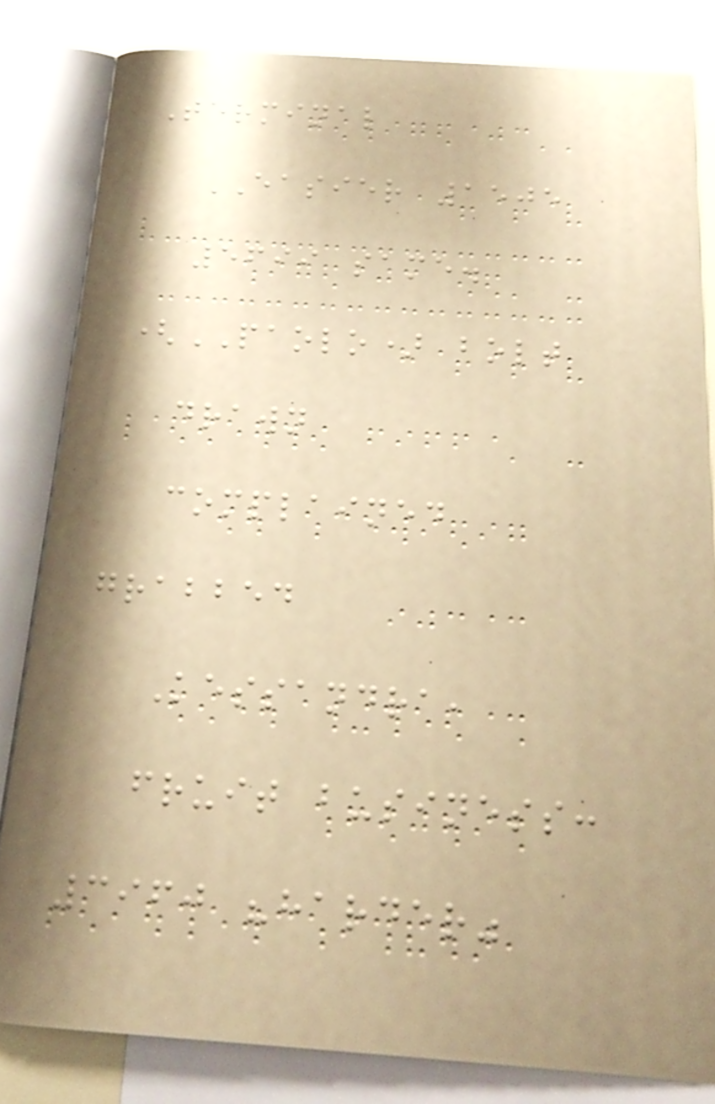Terminal
EASIER 1505
5699 same.
(PAOLO) bolt
drawn
complained
grabbed
Kessandra,
fruit business:
3960 "harder"
